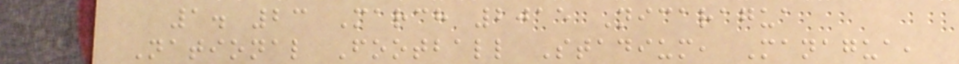1. 23 March 2015 Nicaragua
National Football Stadium, Managua,
